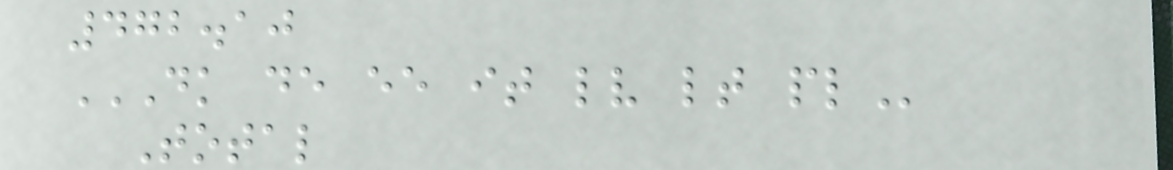472.10
DK DE EE IT LV LT PL
Total
